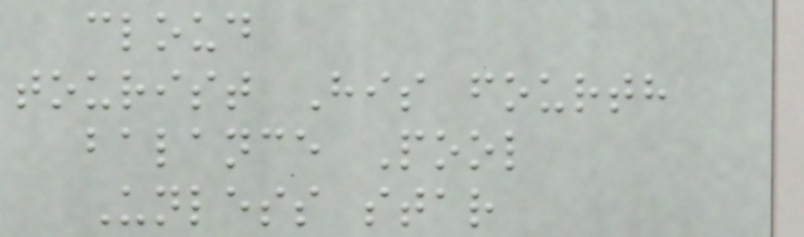cloud
tourist His fourth
balance Pool
Unless star
